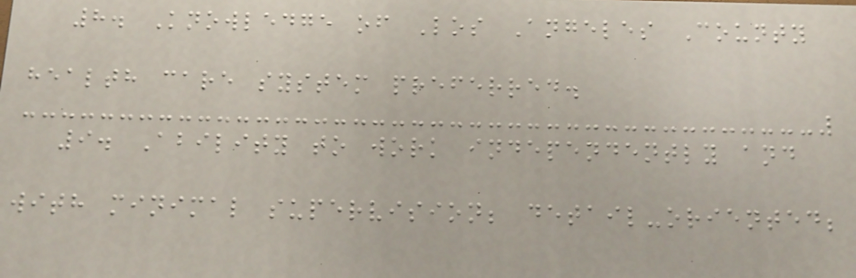8. Knowledge of Los Angeles County
health care system preferred.
9. Ability to work independently and
with minimal supervision; detail-oriented;
